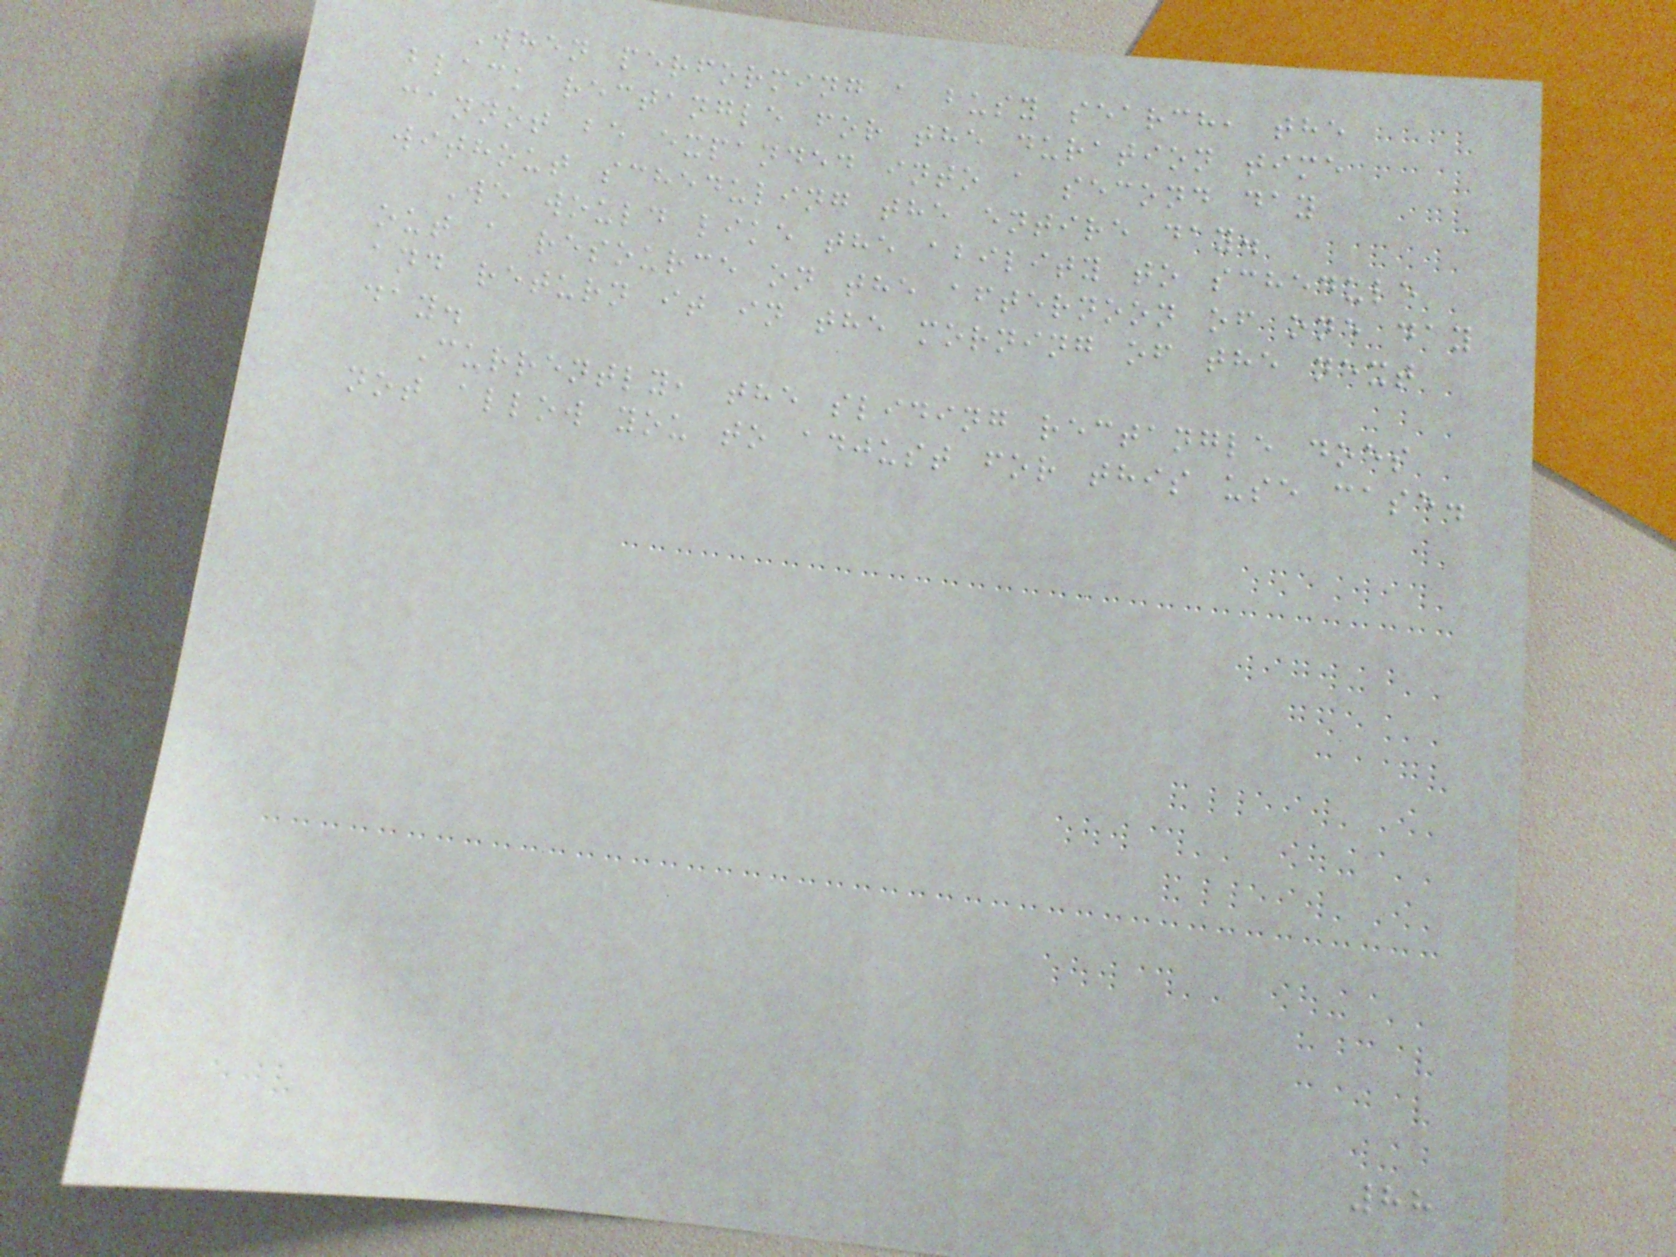When performing a busy search, the
black rectangle for the duration time
cannot be expanded into a second day
without scheduling the entire day.
We would like the ability to schedule
out a resource on the afternoon of one day
and return it in the morning of the next
day.
Currently, the sliding rectangle does
not allow you to adjust for this use case.
88
